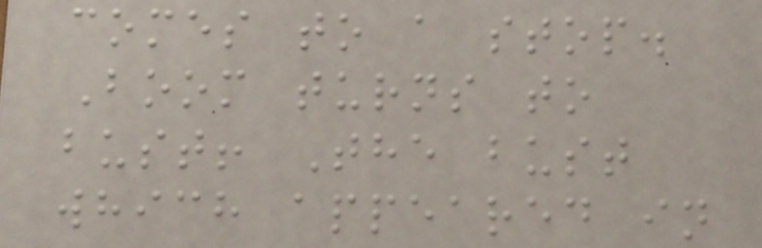comes to a stop.
Boom turns to
bust! The bust
which appeared in
